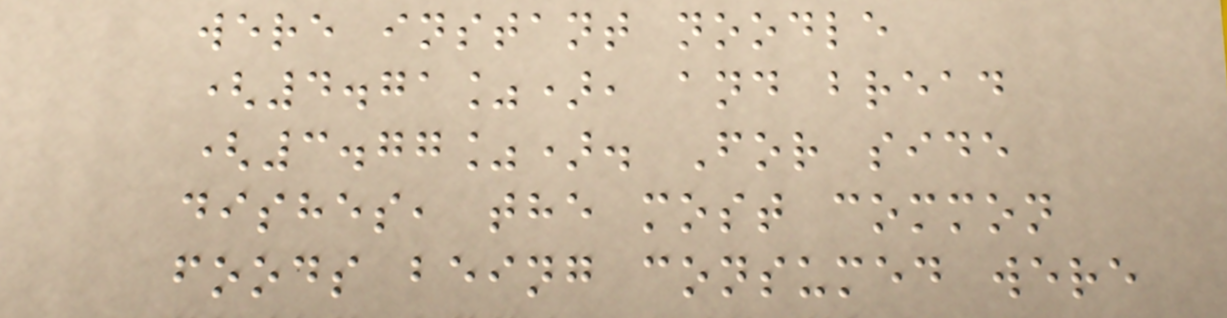were instant noodle
(4.71%), and bread
(3.77%). For side
dishes, the most common
foods being consumed were
